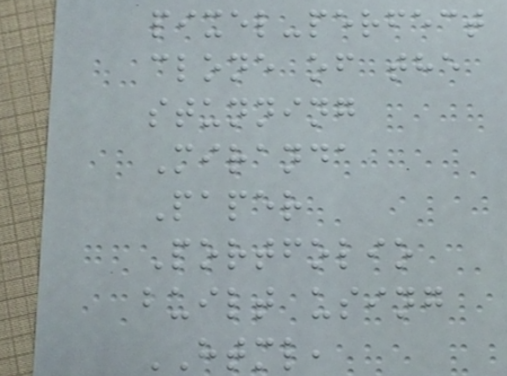pixel-perfect
clone of the
stunning
Miranda
Paper
Portfolio
built using
HTML,
